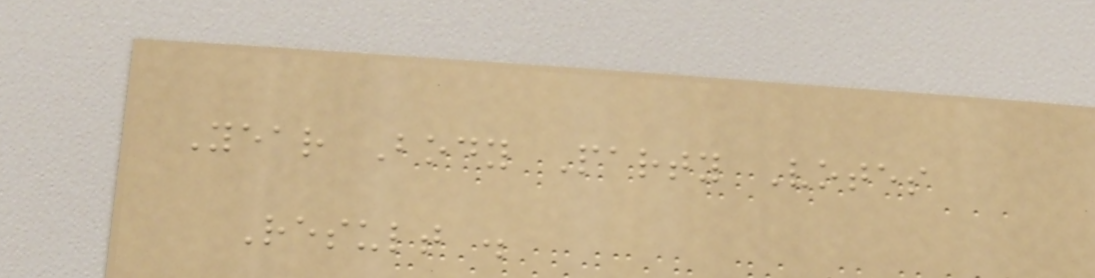Year Body Party Votes
Result .
